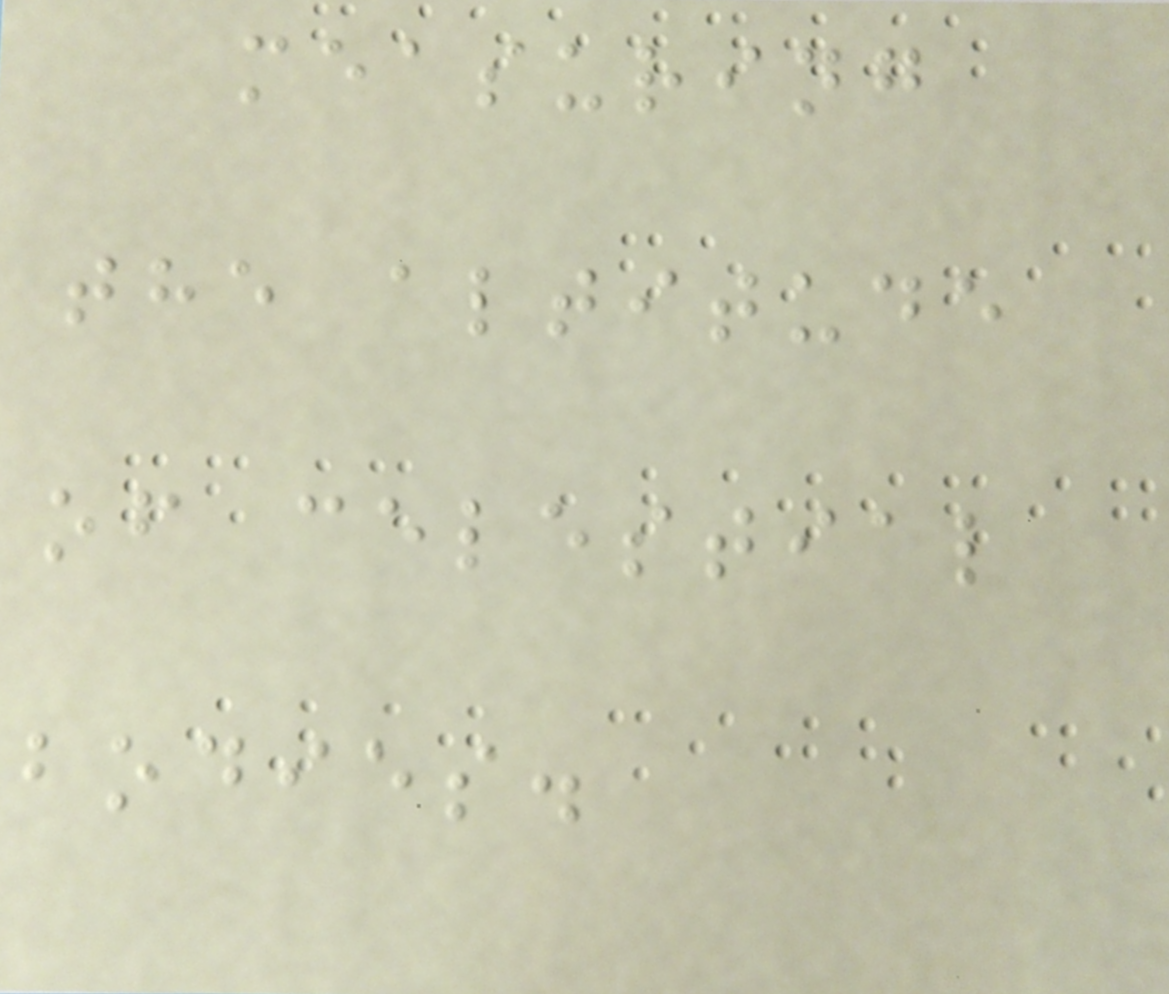measuring
the altitude
of celestial
bodies.
